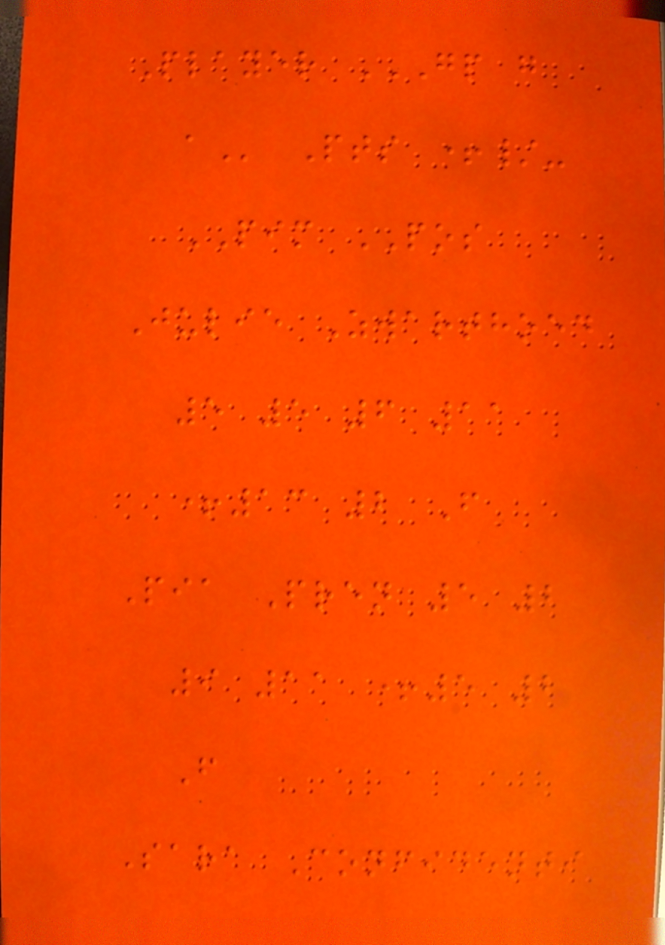Player GP G
A Pts +/-
PIM POS
Julie Zwarthoed
5 5 6 11
+13 2 F
Pia Pren 5 2
9 11 +5 2
F
Sara Confidenti
